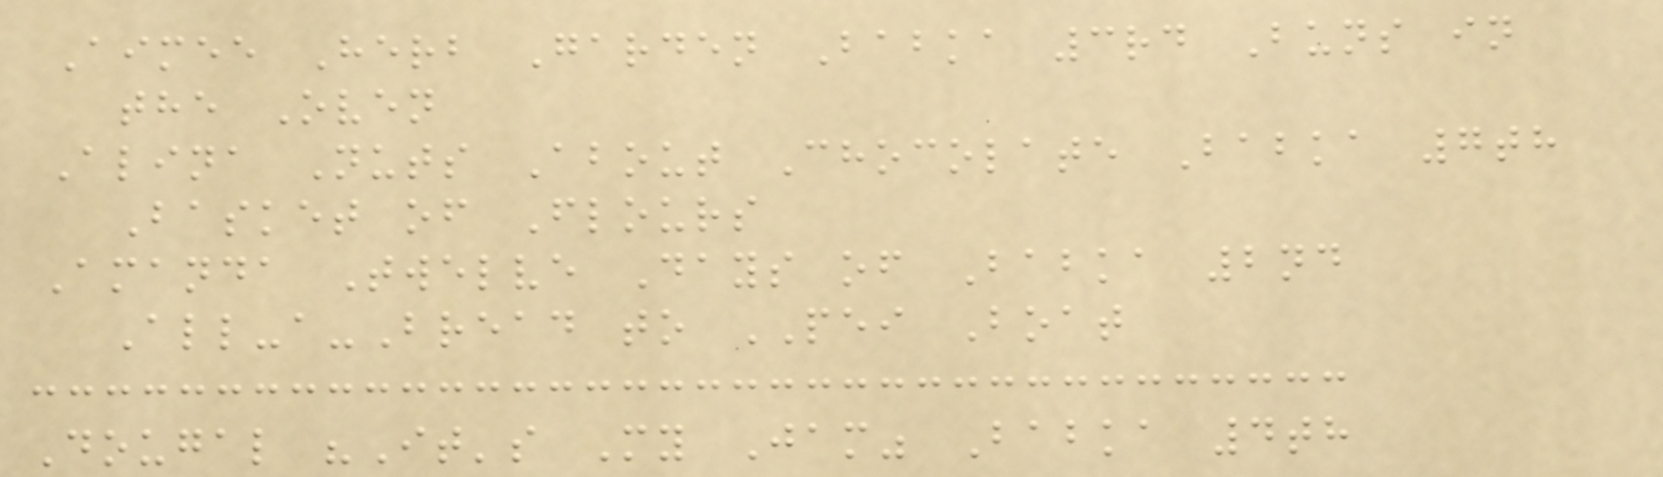Aimee Herb Garden Babka 3rd Buns in
the Oven
Alina Nuts About Chocolate Babka 7th
Basket of Flours
Amanda Twelve Days of Babka 2nd
All-a-Bread to PEI Boat
Dougal "It's My Jam" Babka 4th
